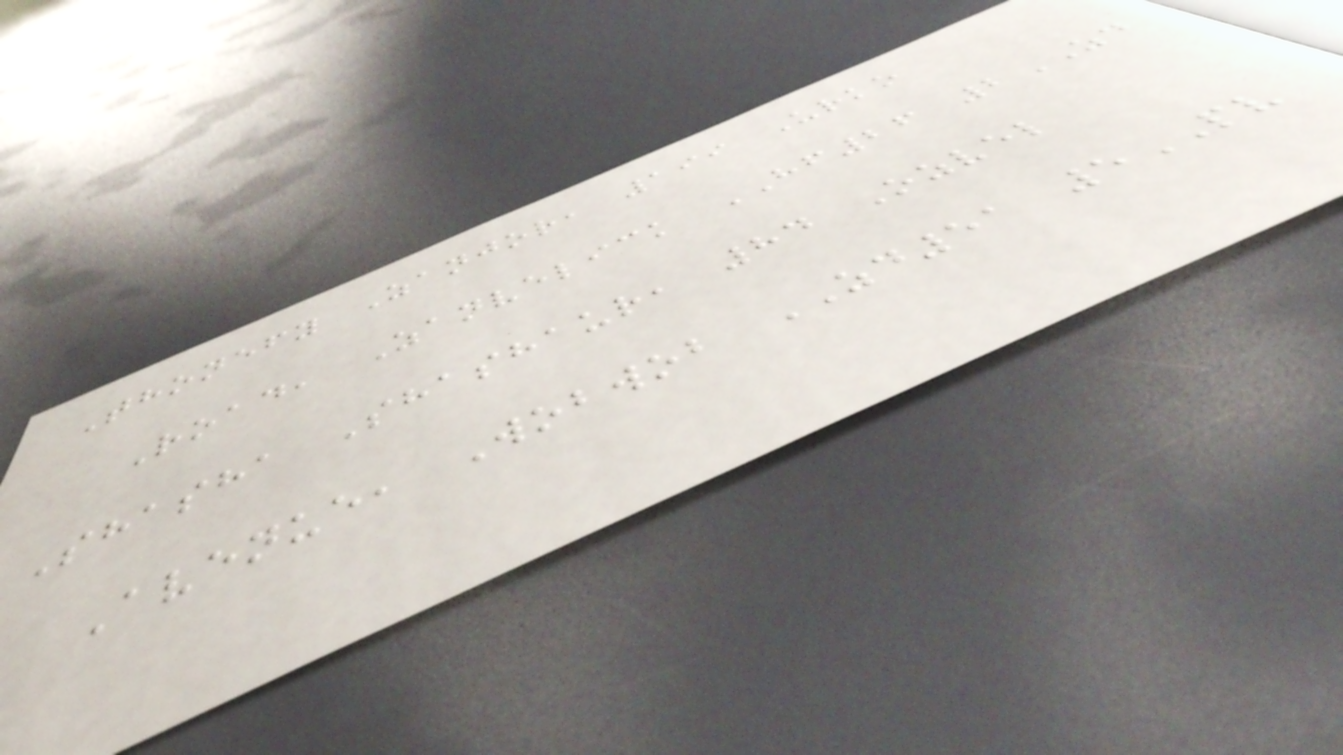Thonefy Zanjor, 199 Urko
Road, Zanvelick HF26 2ZD
Shasha Shashaur, 84 Ozvel
Avenue, Wobwob ZD51 5PV
